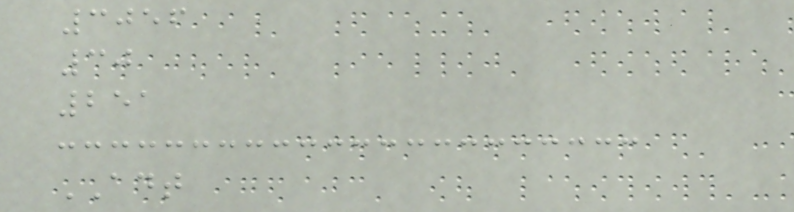3056
30
251
ADT
